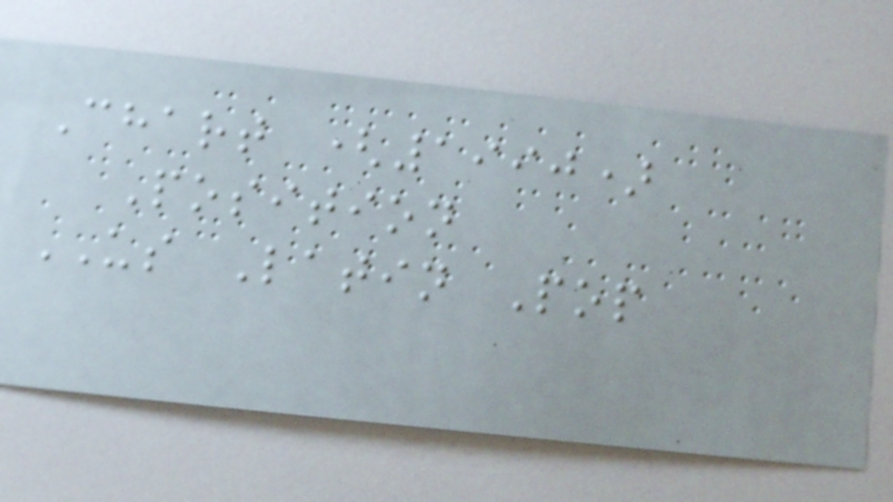Chart (1990)
Position
US Latin Pop
